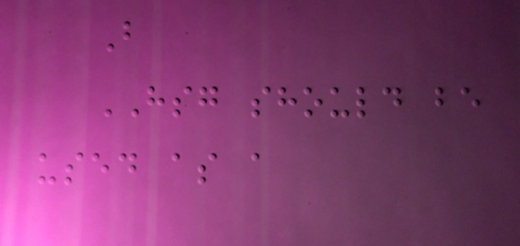B
HSG should be
used as a
